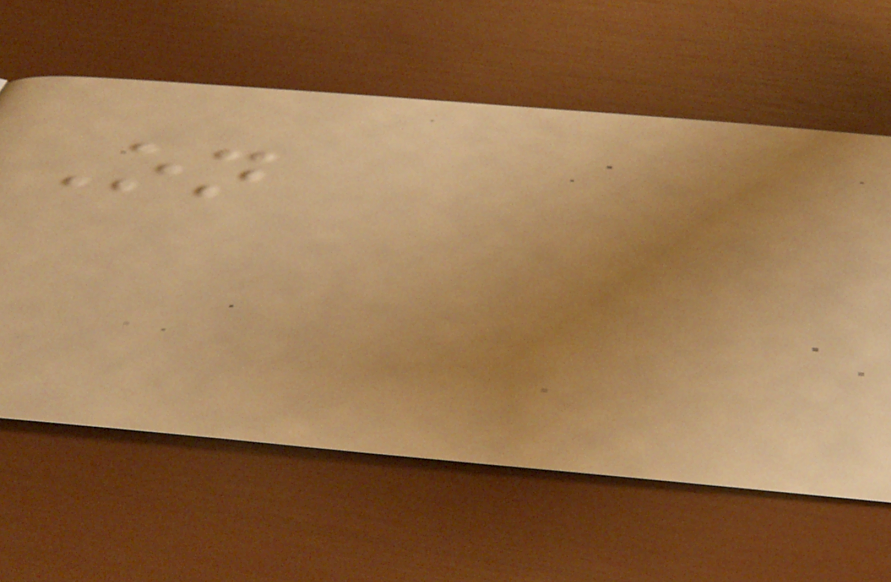On
